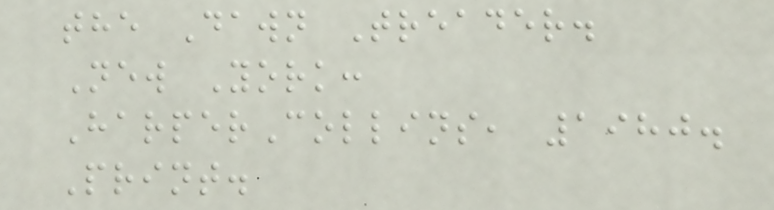the Dawn Treader.
New York:
HarperCollins, 1980.
Print.
